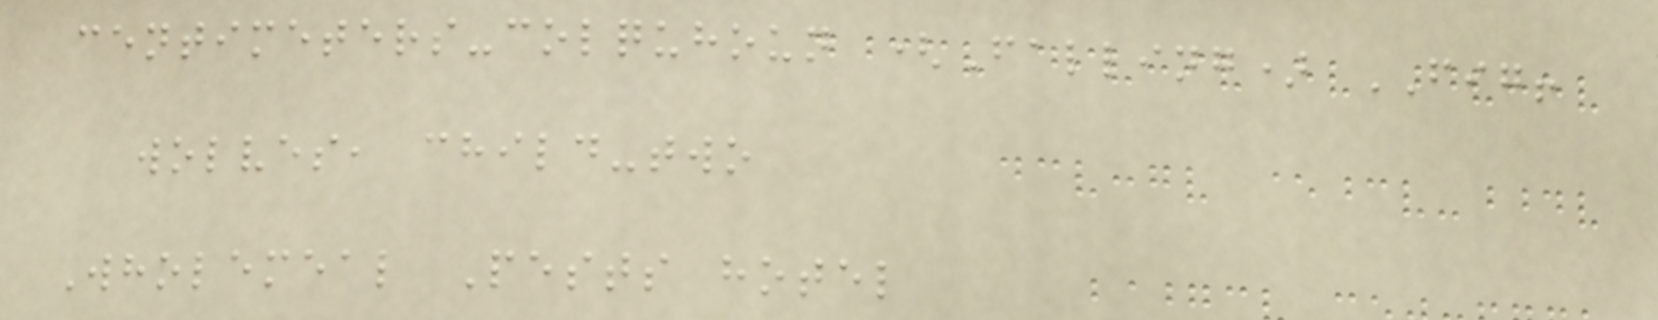centimeters-colquhoun (Falling) FIG!
wolves, child-two
Wholemeal Pests hotel
